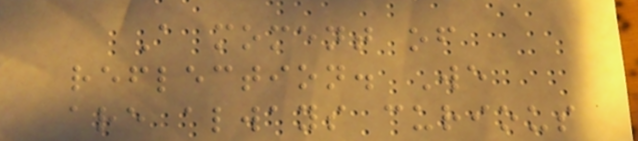A moment of
reflection. We
are always curious
